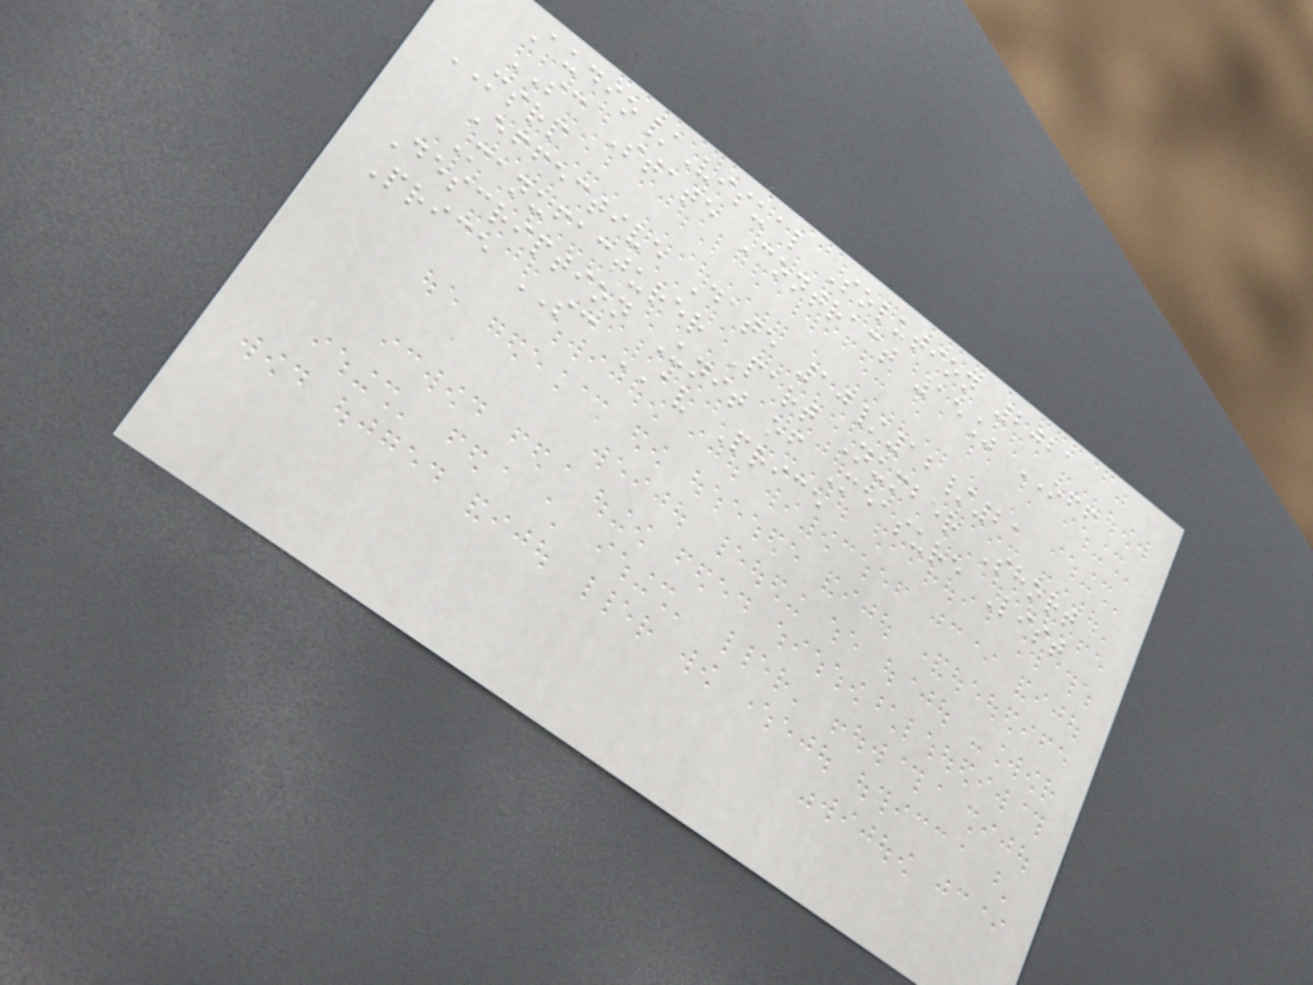Audio/Visual Solution 2021
SC State Contract 15% OFF
MSRP
Effective Date 10/12/21
Manufacturer Part Number Short
Description Unit of Measure List
Price SC AV Price
